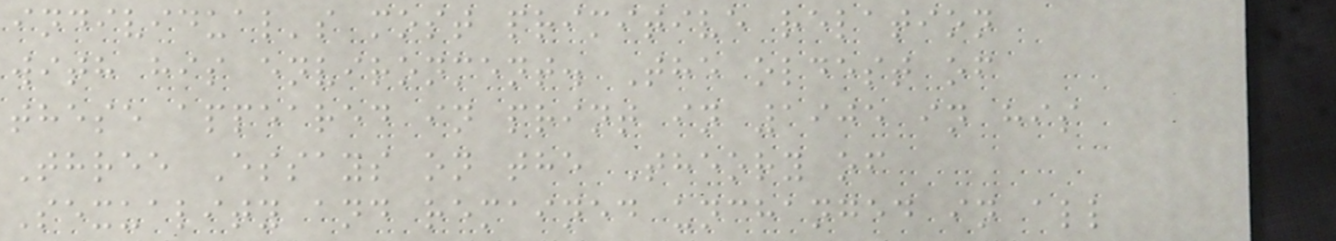individual's most primitive relation
with his environment. The oldest of
these appeared in print in 1905 in his
Three Essays on the Theory of
Sexuality and remained unchanged in all
